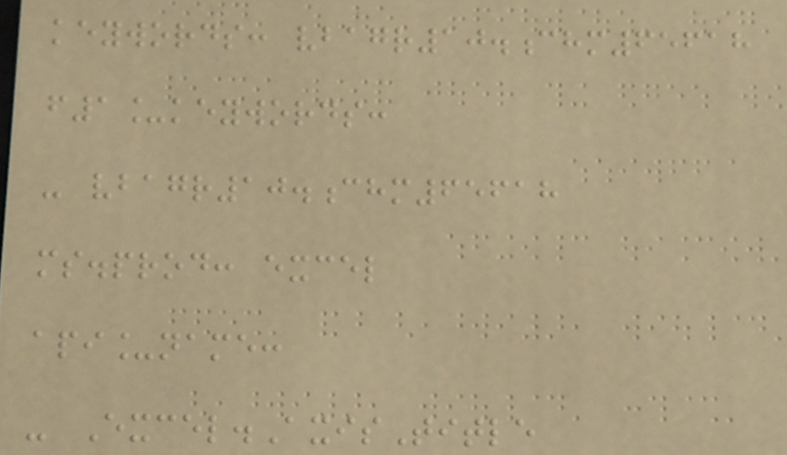keywords: vbagr10.chm65618
f1_keywords:
- vbagr10.chm65618
ms.prod: excel
api_name:
- Excel.AxisTitle
